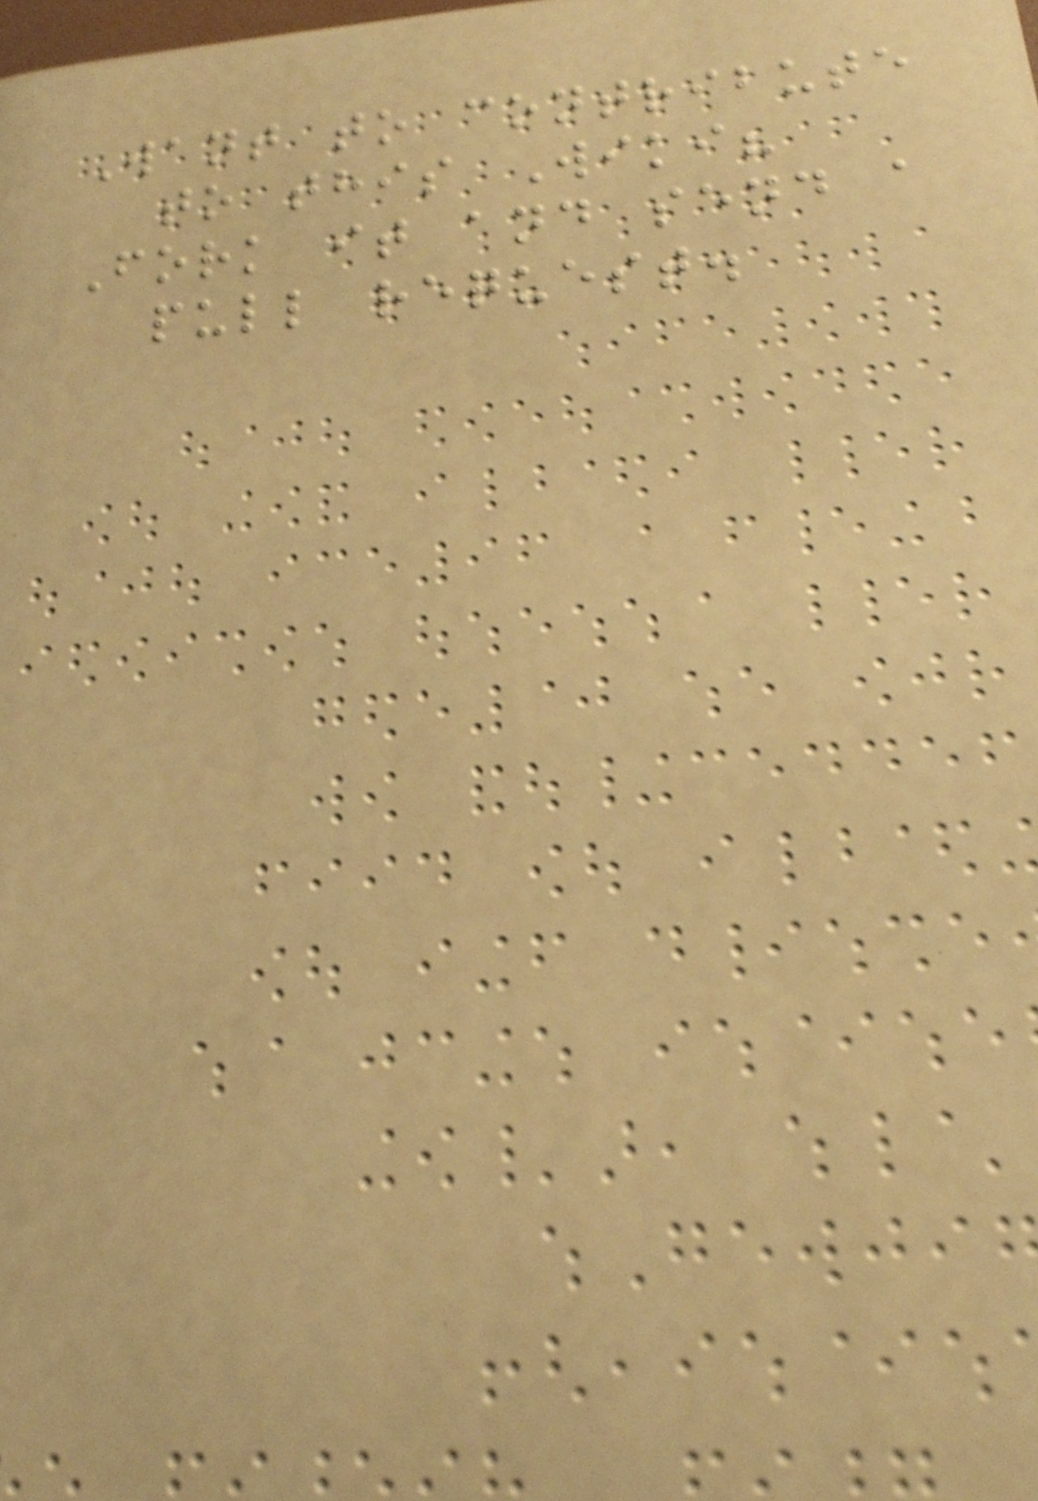Want to contribute
to this Wiki?
Fork it and send a
pull request.
